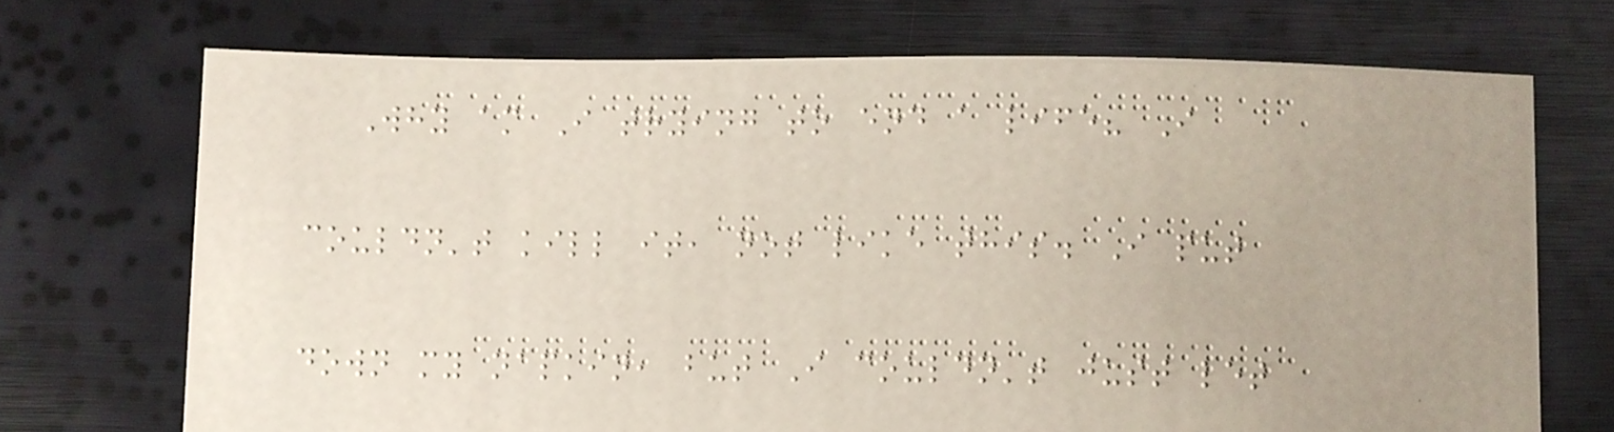Why am I trying to end a life? I
couldn't kill it, not like this. I put
down my napkin, but I couldn't just let
